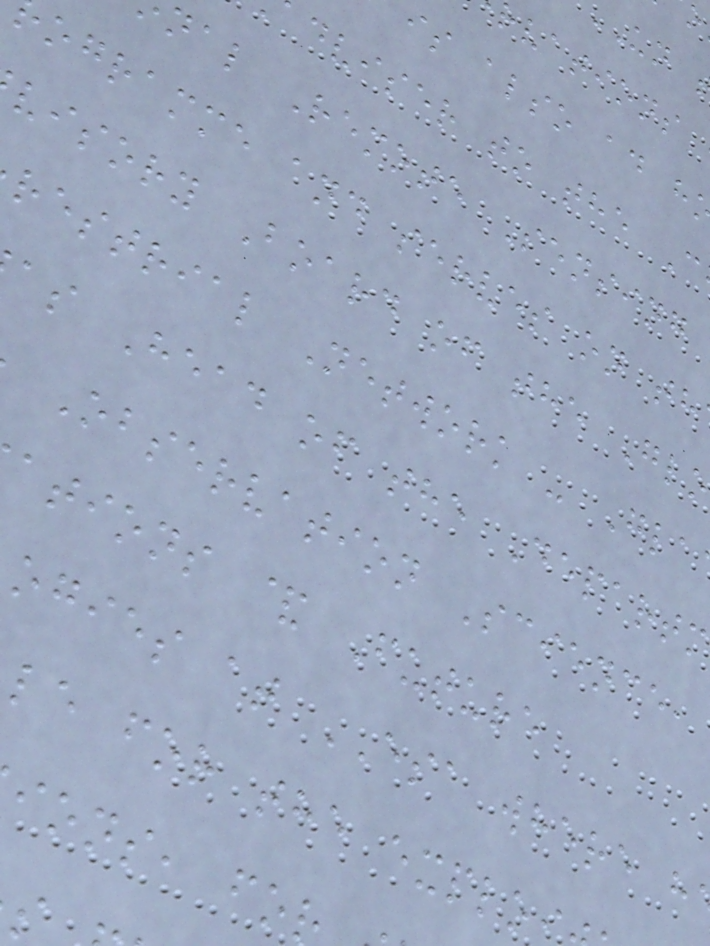rvations
is also ad h
dviser to the C
nal Remote Sensing
ogramme and serves on th
visory Board of the Gl
restrial Network - Gla
as Head of the Departm
Observation Science,
ations & Future
ogies at ESA where h
le for the explo
